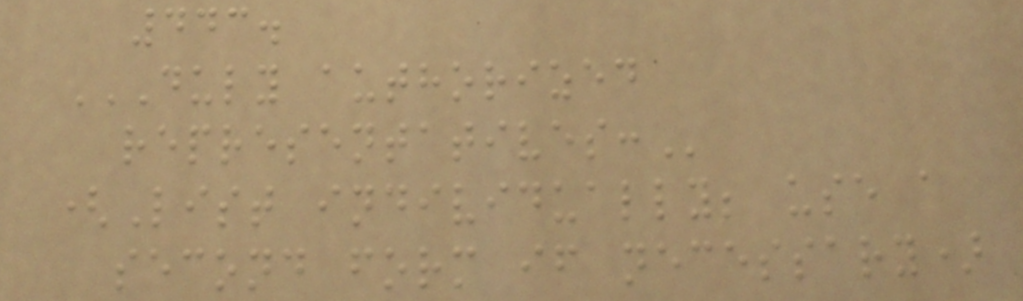443.
DULY AUTHORIZED
REPRESENTATIVES:
(List individually; use a
second form if necessary)
